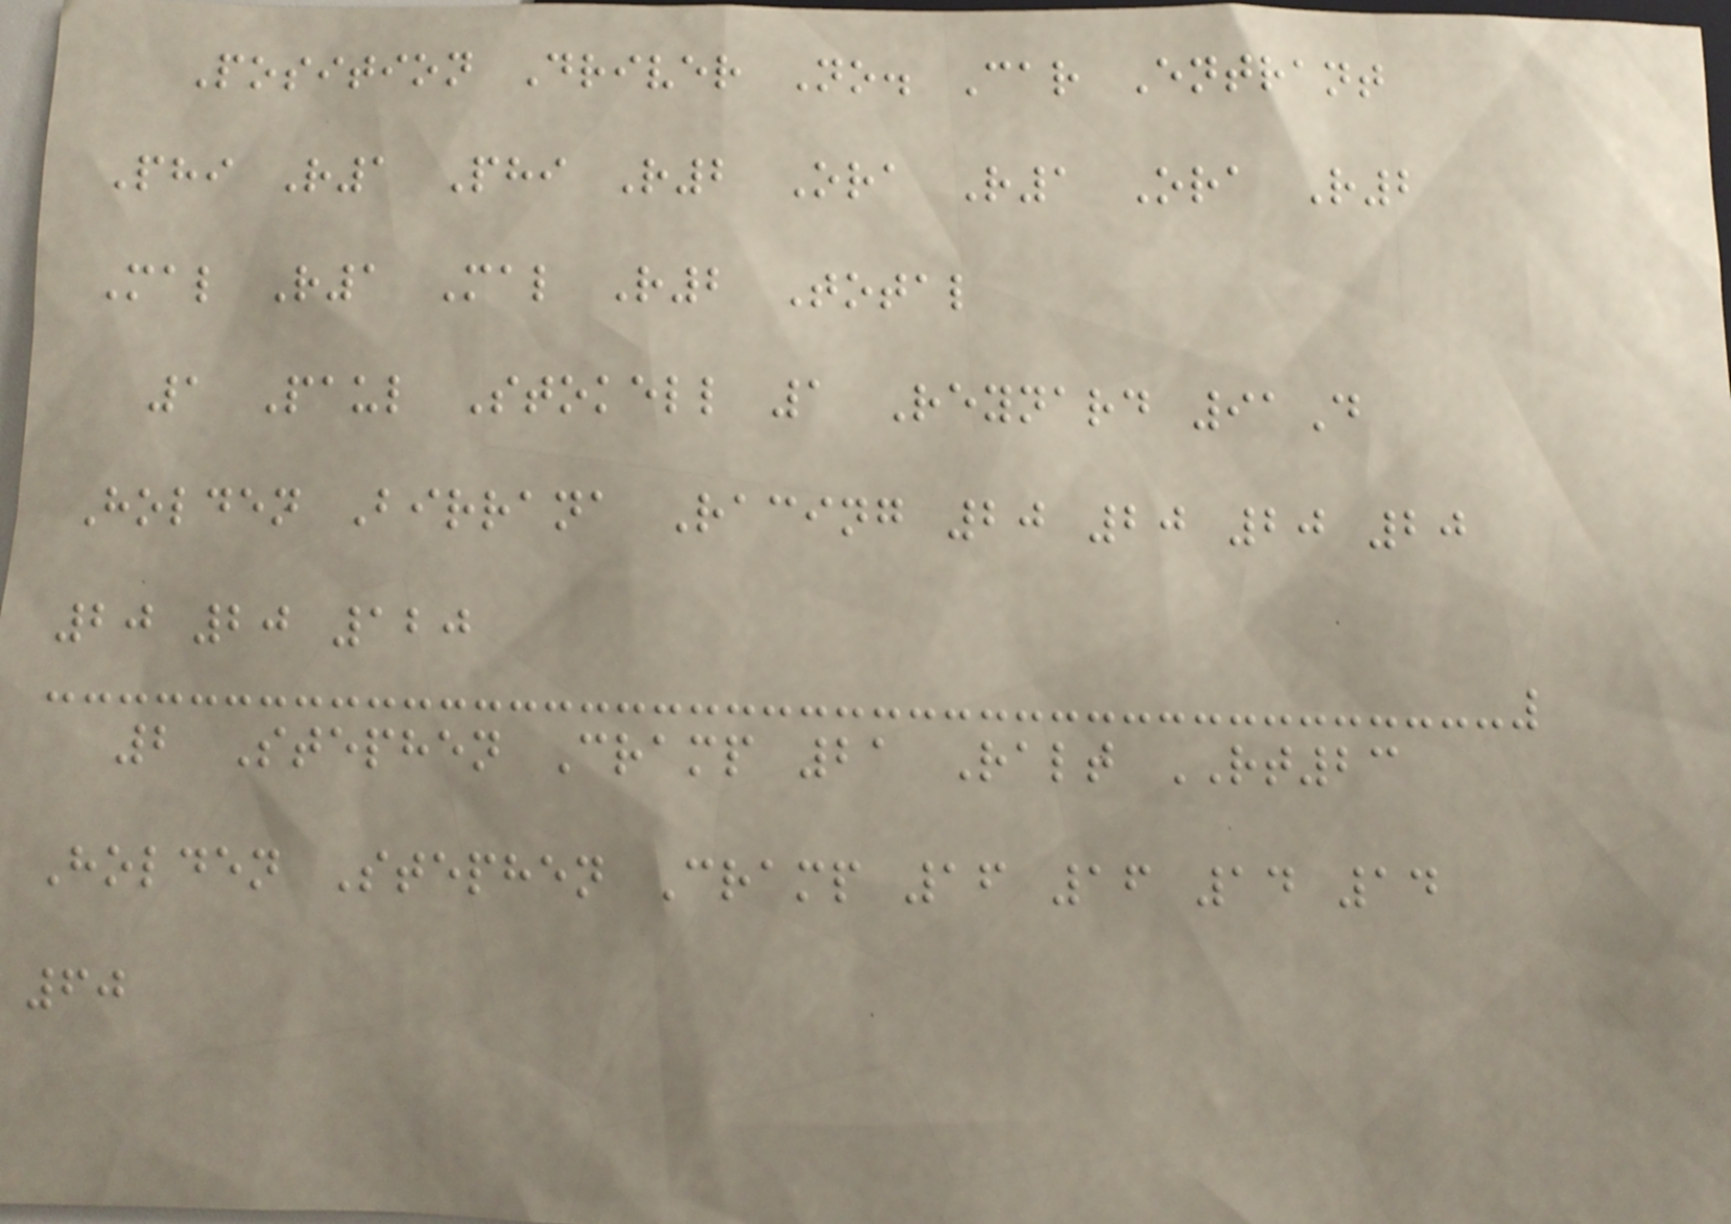Position Driver No. Car Entrant
Phi R1 Phi R2 Ora R1 Ora R2
Mal R1 Mal R2 Total
1 Paul Stokell 1 Reynard 91D
Holden Birrana Racing 20 20 20 20
20 20 120
2 Stephen Cramp 21 Ralt RT23
Holden Stephen Cramp 16 16 14 14
60
